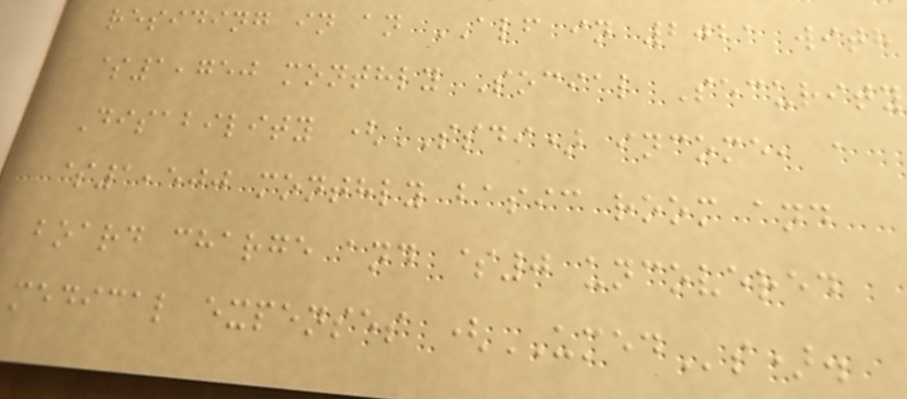residing in an ALF in 2021 with
$1,750 monthly Social Security
Disability (SSDI) income, a
$1,500 monthly basic room and
board charge and $0 uncovered
medical expenses (UMEDs).
